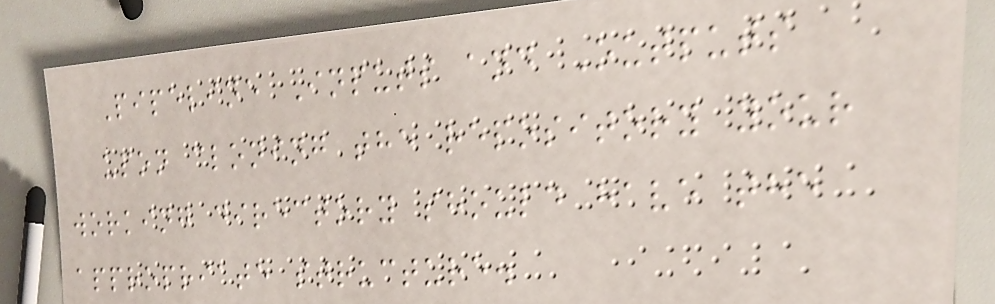Pipeline Inputs and Outputs
upon cloning the repository your
working directory should have the
appropriate structure.
